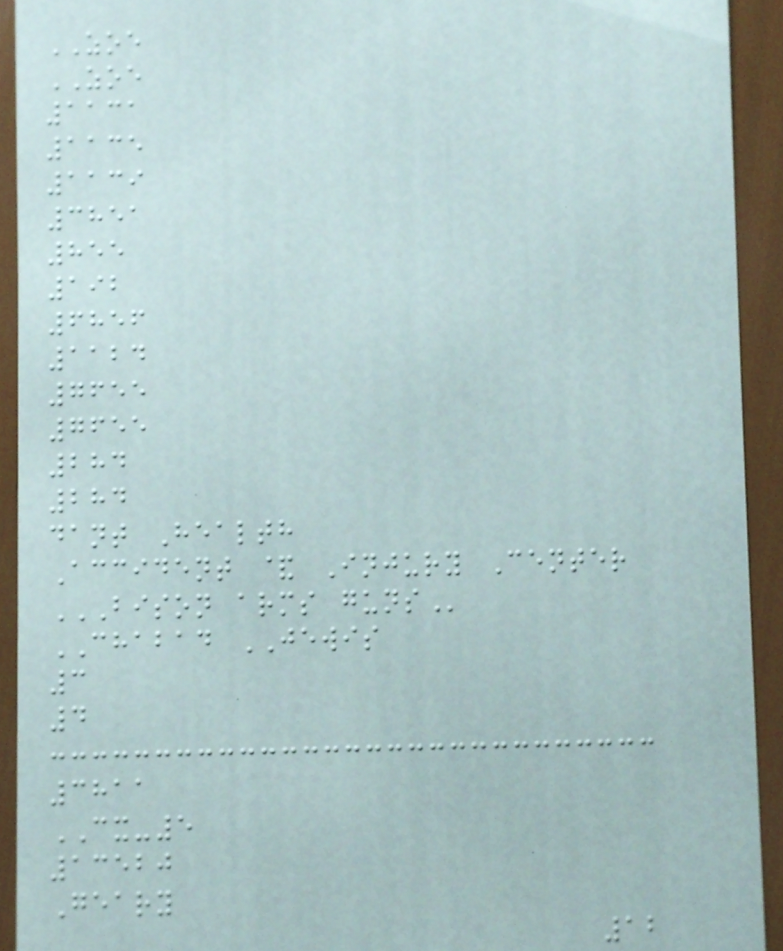ZOE
ZOE
1131
1135
1139
3851
855
192
6856
1124
7655
7655
284
284
dant Health
Accident & Injury Center
BISON ARMS GUNS
CHABAD JEWIS
3
4
3811
CX-5
13520
Geary
12
